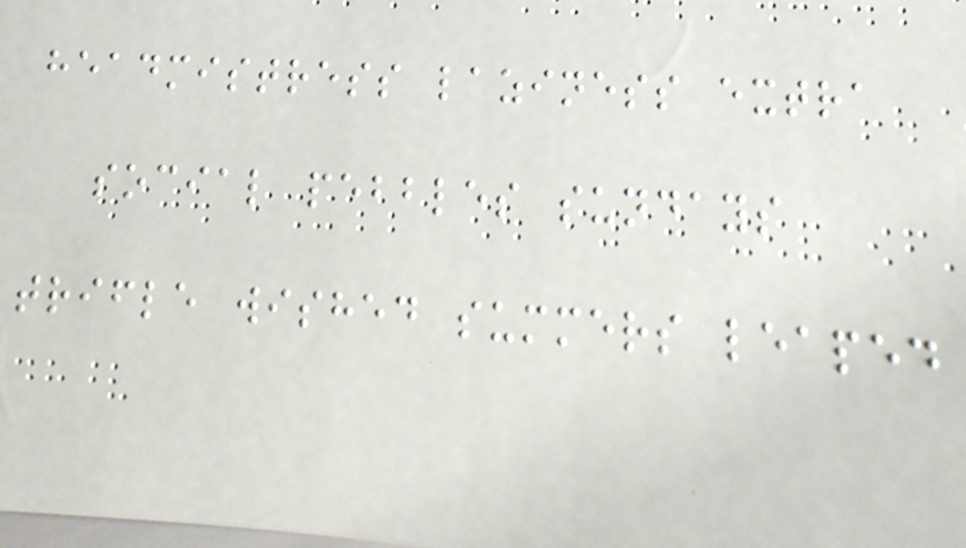headmistress laziness extra
social pebbles sundays
trifle wished summers leaped
